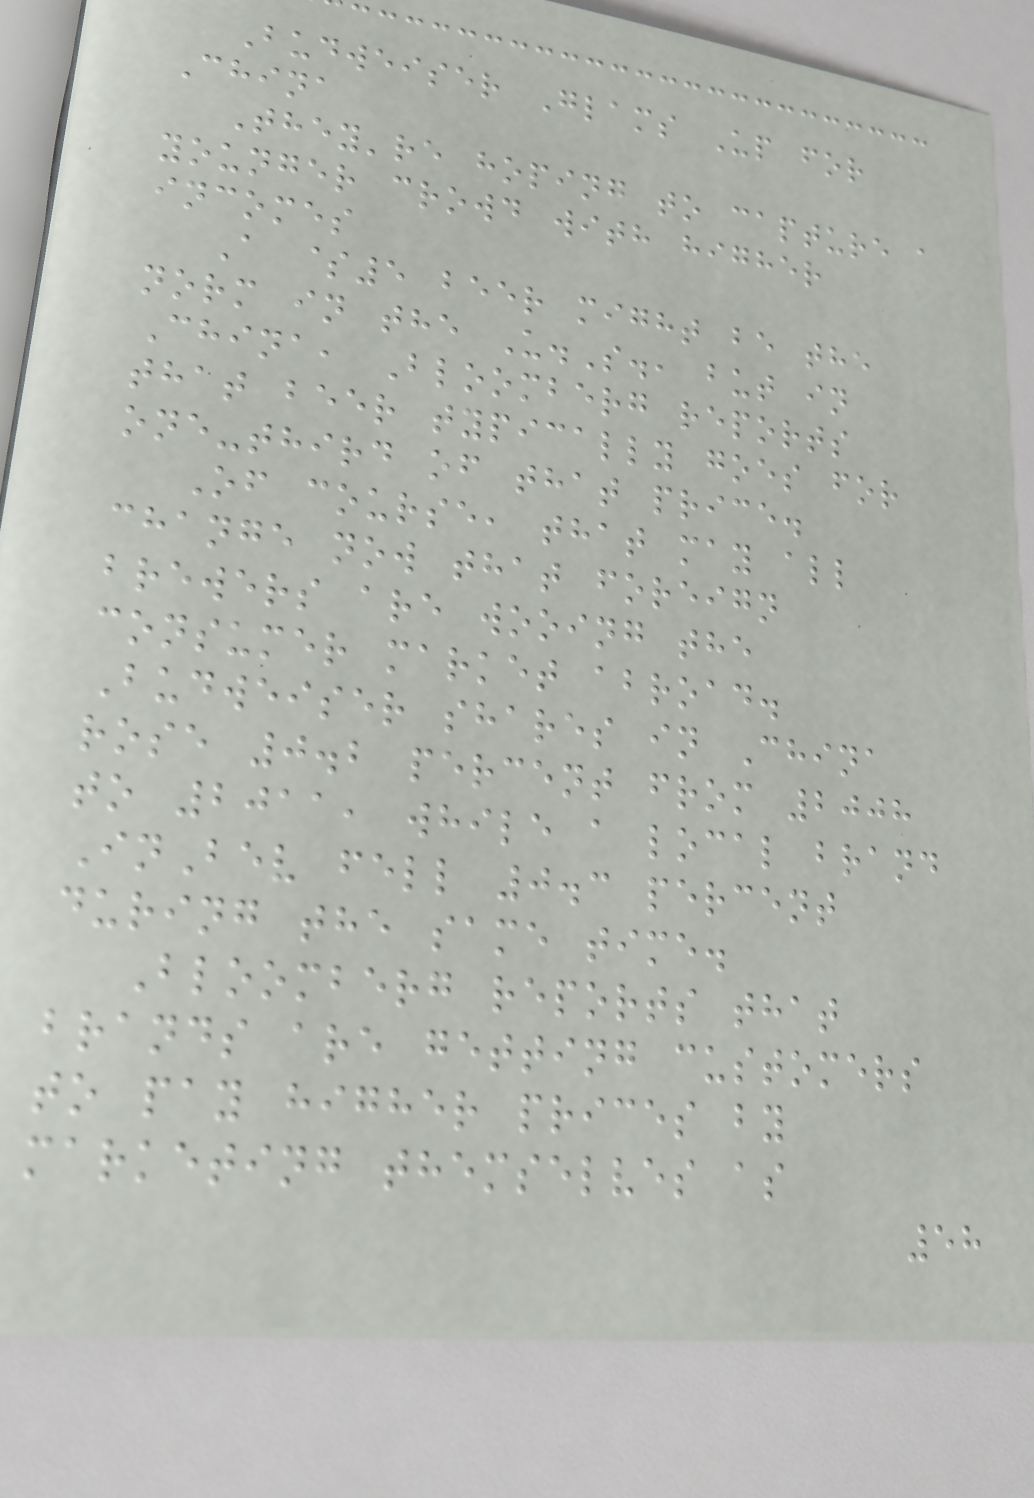Budweiser Glams Up for
China
They're hoping to capture a
younger crowd with higher
incomes
A $5 beer might be the
norm in the U.S., but in
China, Bloomberg reports
that beer typically goes for
one-third of that price.
Of course, that may all
change now that foreign
brewers are wooing the
consumer market abroad.
Budweiser shares in China
rose 0.2 percent from 2008
to 2011, while a local brand
InBev fell 0.3 percent
during the same time.
Bloomberg reports that
brands are getting customers
to pay higher prices by
marketing themselves as
58
